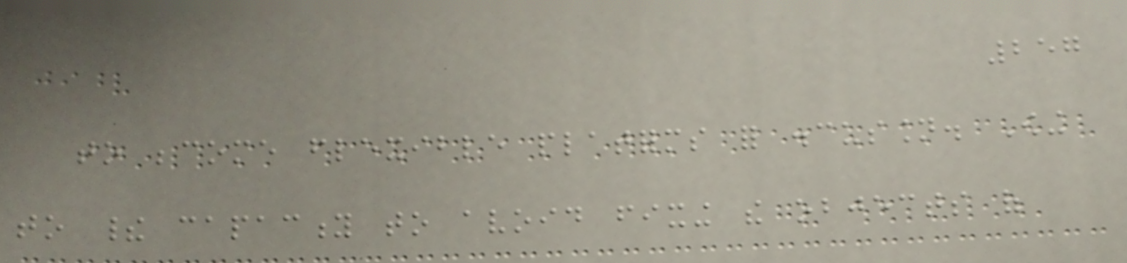257
to become flexible platforms for discussion. Owing
to their capacity to avoid fixing the objects of
